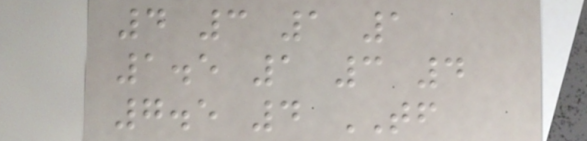4 3 1 1
1.5 1 3 4
7.5 4 TF
